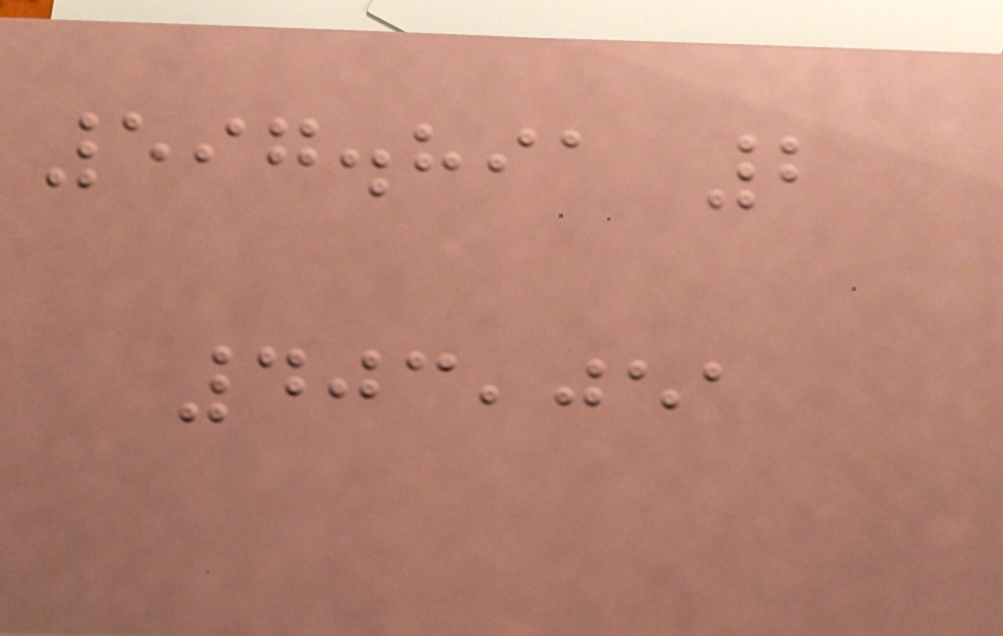597.891 2
403,051
